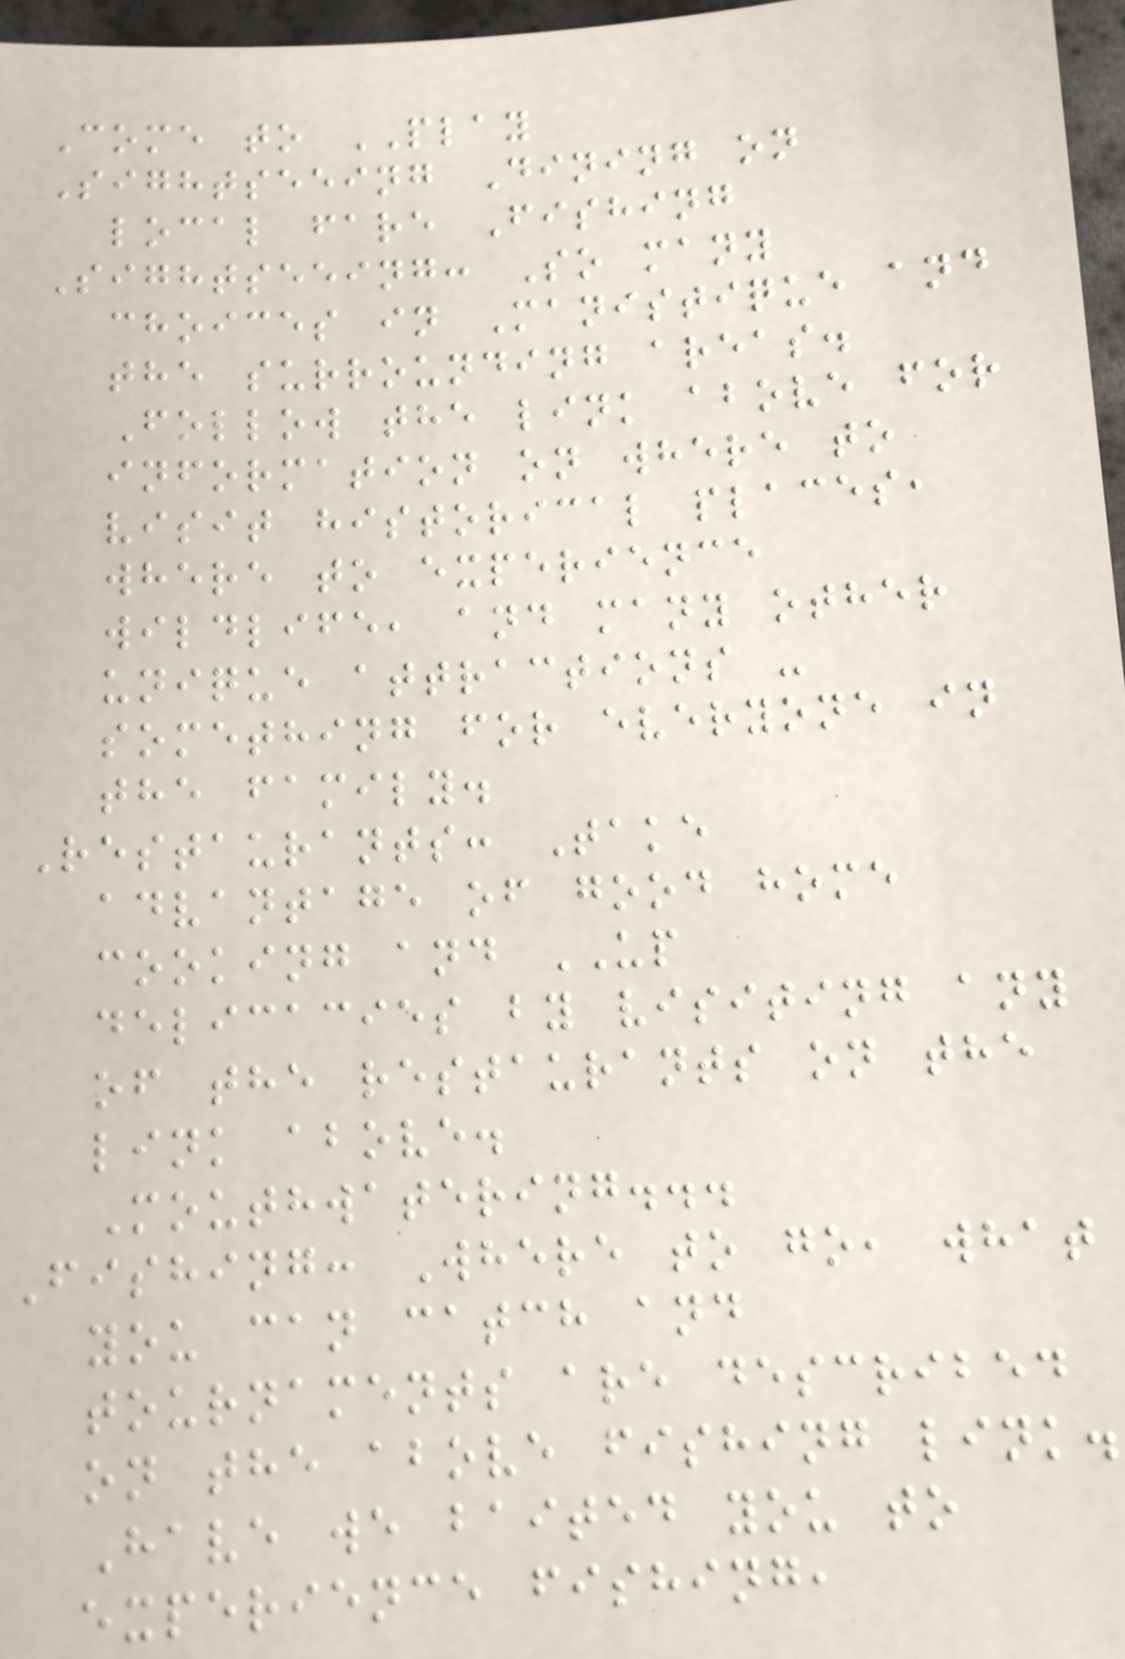Come to PLAY
Sightseeing Dining on
local fare Fishing
Sightseeing: So many
choices in Manistique and
the surrounding areas.
Follow the link above for
information on where to
visit historical places,
where to experience
wildlife, and many other
unique attractions -
something for everyone in
the family.
Restaurants: Take
advantage of good home
cooking and UP
delicacies by visiting any
of the restaurants on the
link above.
Mouthwatering...
Fishing: Where to go, what
you can catch and
tournaments are described
on the above fishing link.
Have we baited you to
experience fishing,
